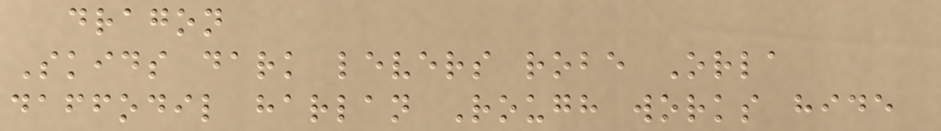dragon
Skids dark levers robe Orla
daffodil harlan Rough works hide
